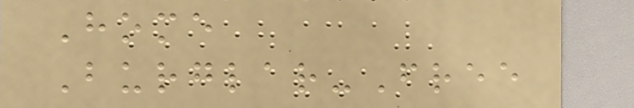Home
Burglar-Free
